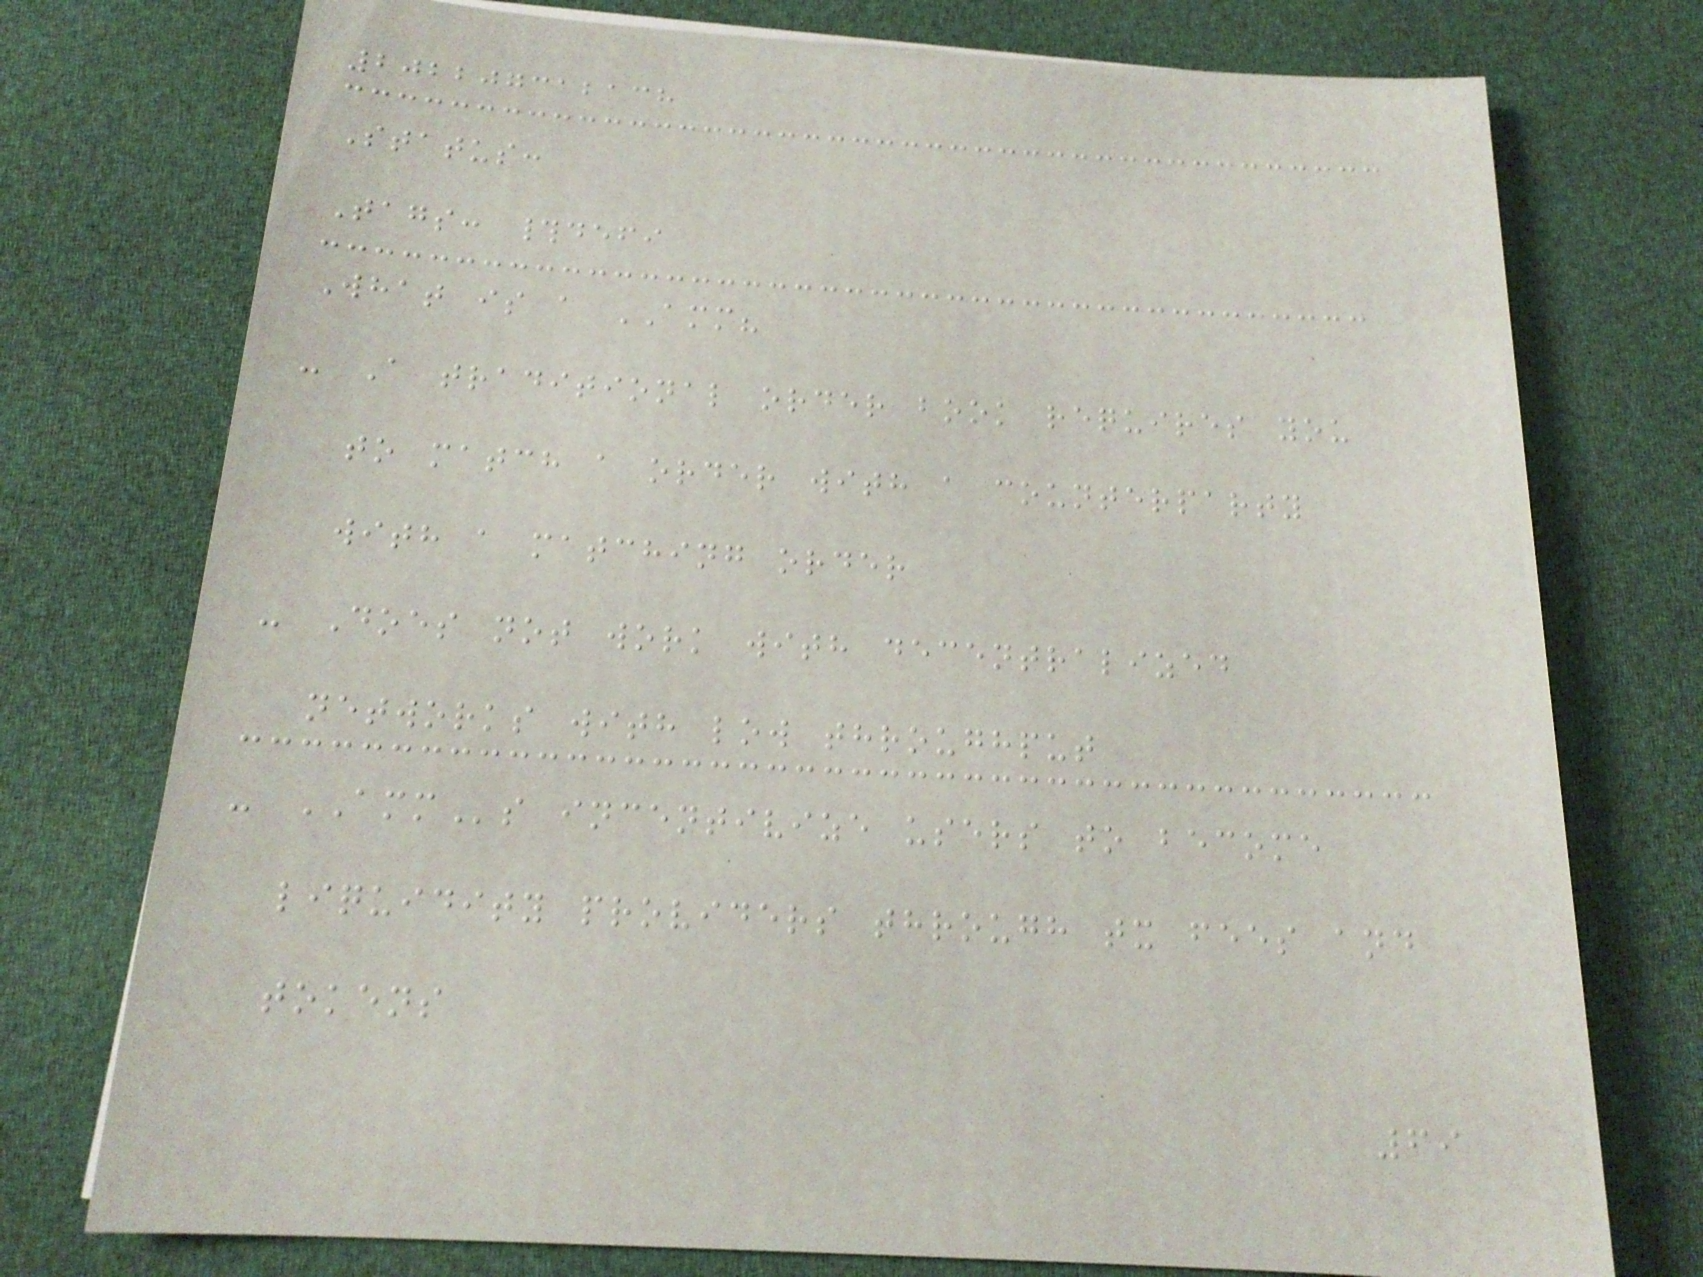202207312138
Status:
Tags: #defi
What is a AMM?
- A traditional order book requires you
to match a order with a counterparty
with a matching order
- Does not work with decentralized
networks with low throughput
- AMMs incentivize users to become
liquidity providers through tx fees and
tokens
69
